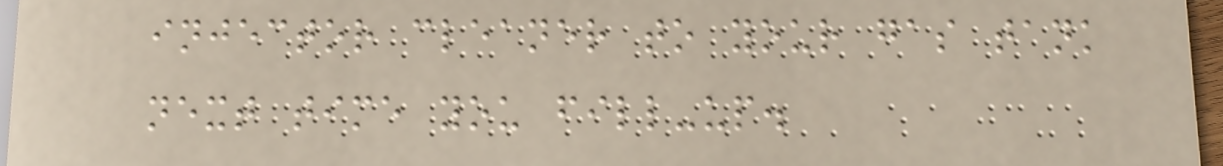injector cleaner to your gas tank
next time you fill-up.
